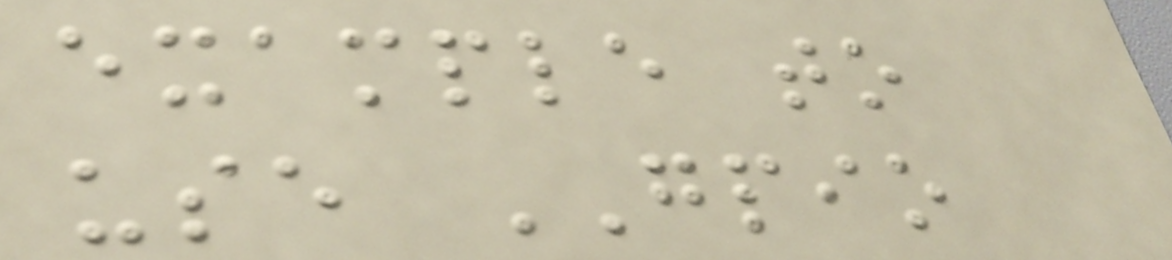example to
use GPIO
